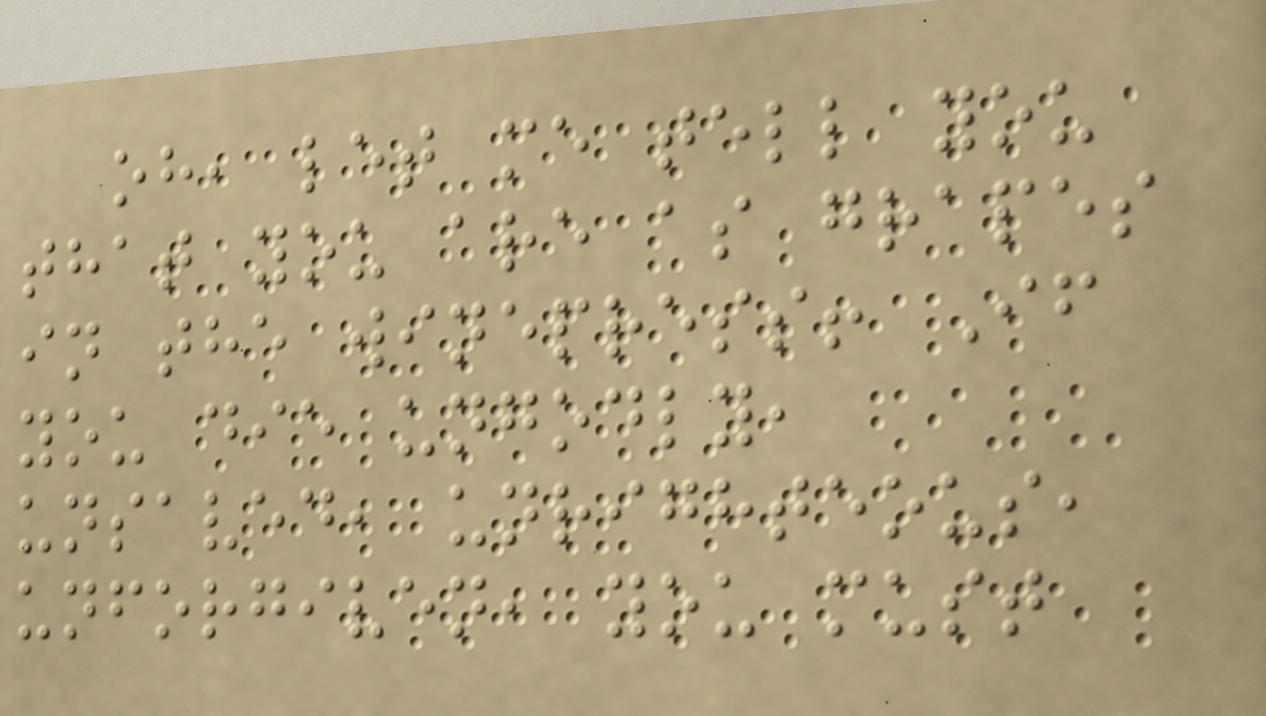oh, let me tell you
that you are as grapes
in the winepress! If
you die ungodly,
unsaved, unrighteous,
unforgiven, you must
